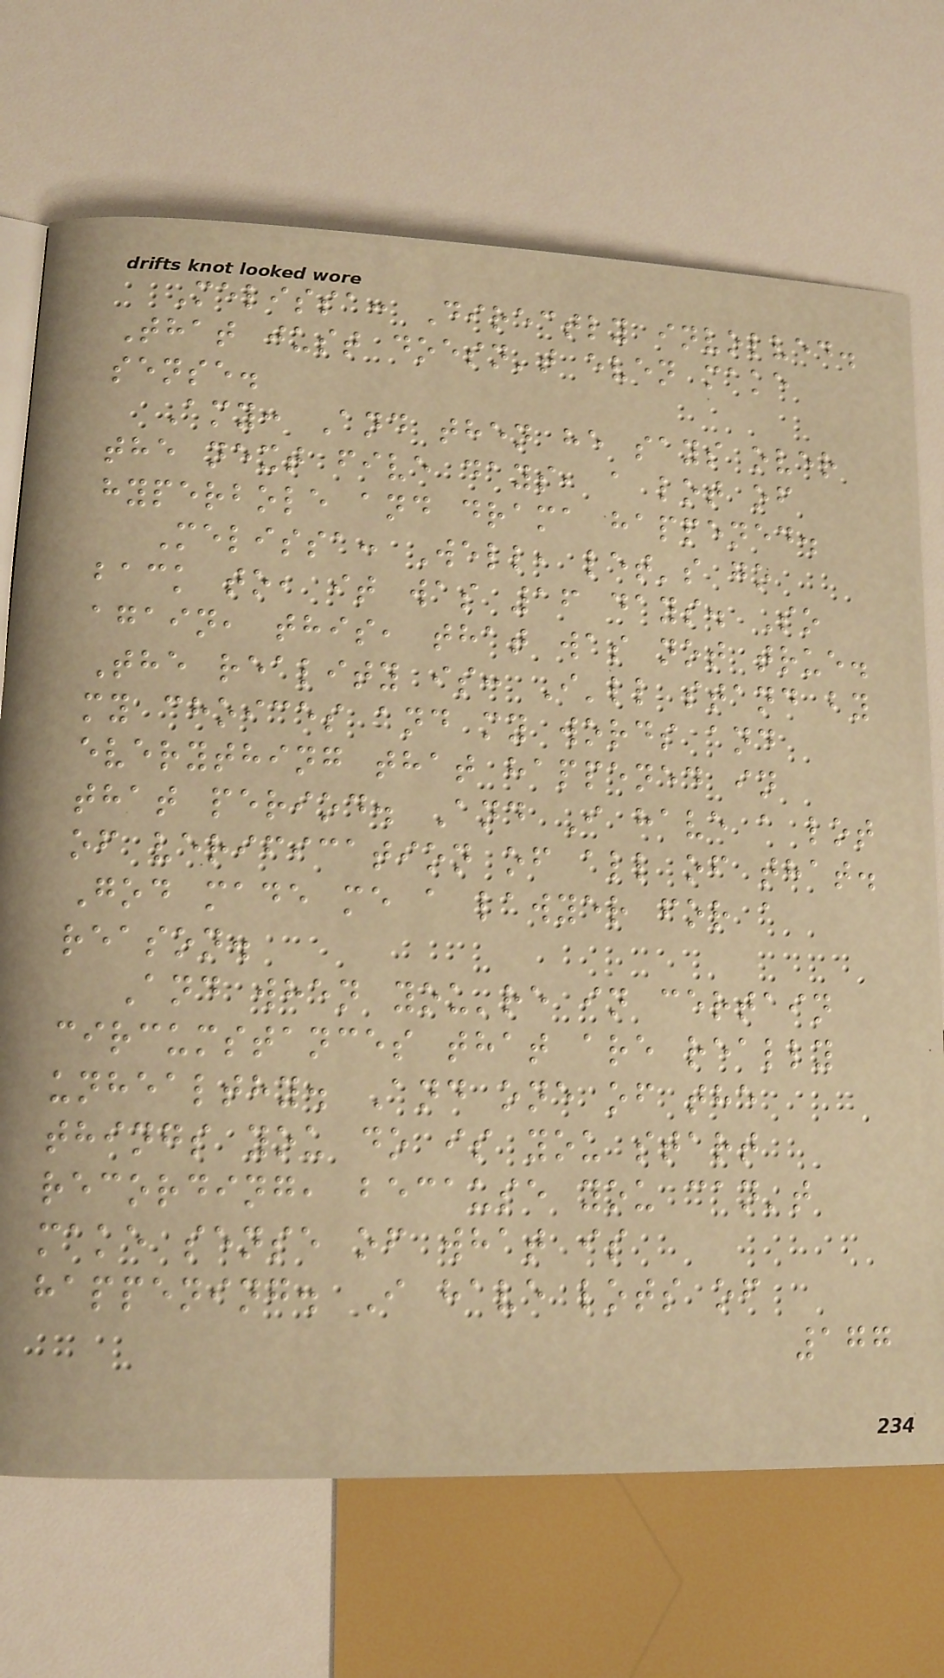Melissa: Directly involved.
That just doesn't even make
sense.
Amy: And then he says over
the next five days, a lot of
hyperbole and drama happened.
Melissa: Well, let's go
back to, it was 16 days. So
again, this, that was not true.
The reality is: I'll stand by
my choices and my words and
everything that happened in
that period. And I have a lot
of verification of all of that.
God made me a lawyer for a
reason.
And when you're in certain
circumstances that are really
unhealthy. And one of the
things you do is you start
recording, because you can't
make sense of what is
happening. I have lots of
177
